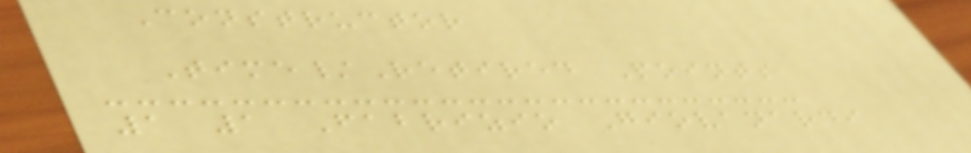Constructor
Time/Retired Points
1 1 Fabrizio Giovanardi
